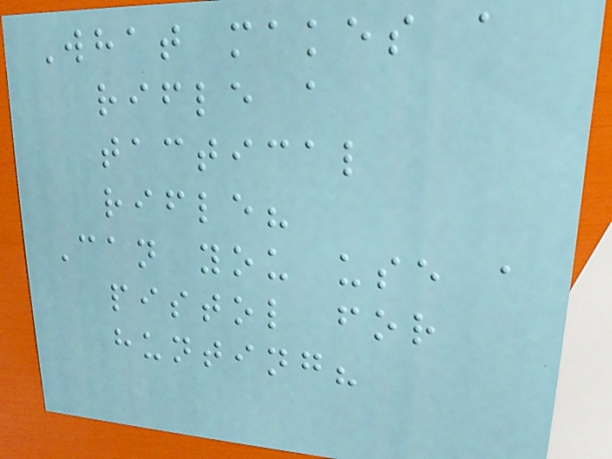What makes a
rifle a
tactical
rifle?
Can you use a
pistol for
hunting?
